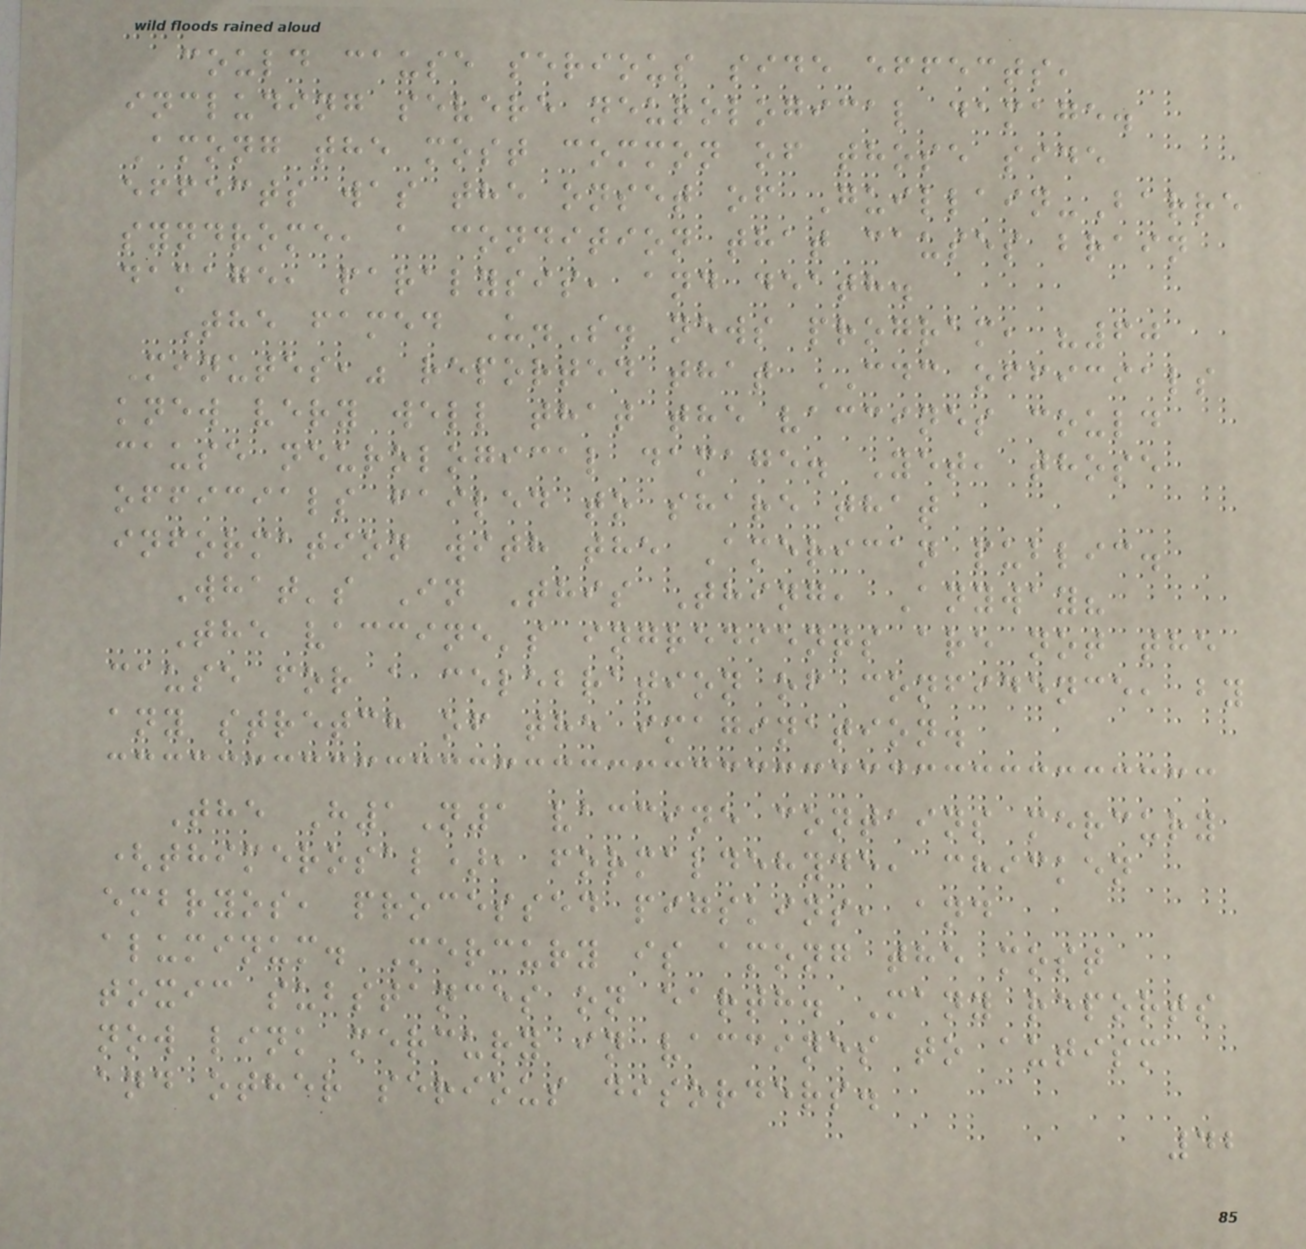could cause serious side effects,
including severe neurological damage.
Among the most common of those side
effects was the onset of Guillain-Barre
syndrome, a condition that causes brain
damage, paralysis, and death.
The famed U.S. news program, "60
Minutes," reported that CDC officials
knew very well that the vaccines could
cause neurological damage. Yet, those
officials failed to share that
information with the American public.
What's In This Thing, Anyway?
The vaccine's ingredients are not the
cause for a celebration of confidence, by
any stretch of the imagination.
The H1N1 vaccine contains mercury
(thimerosal), formaldehyde, chicken
embryos, processed pigskins, and
aluminum. Mercury is among the most
toxic substances on earth. Many reports
now link mercury in vaccines to autism
and other serious disorders.
42
